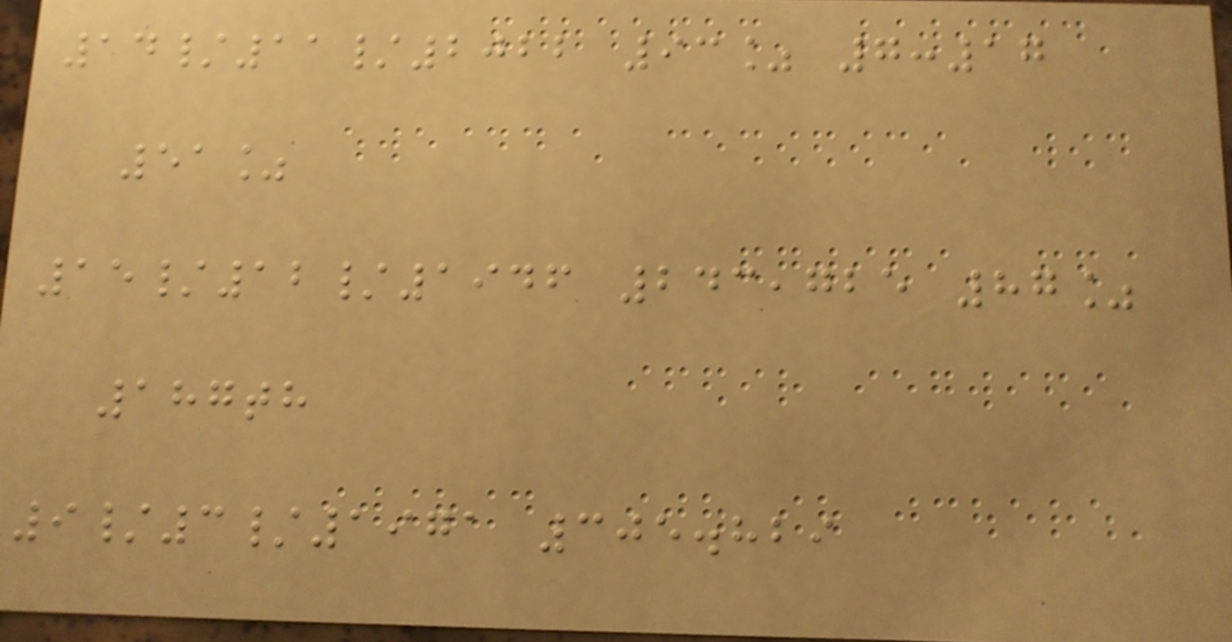14/11/2022 93% 7:17
51%
15/12/1946 243,725 87%
187th
9/3/1971 305.829
